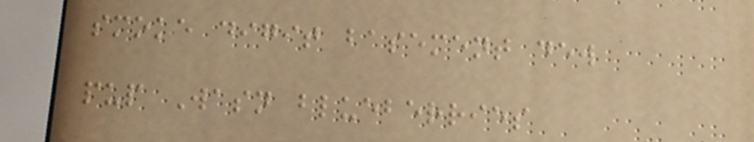smoke digit basement dew
pup Wasn blueberries
